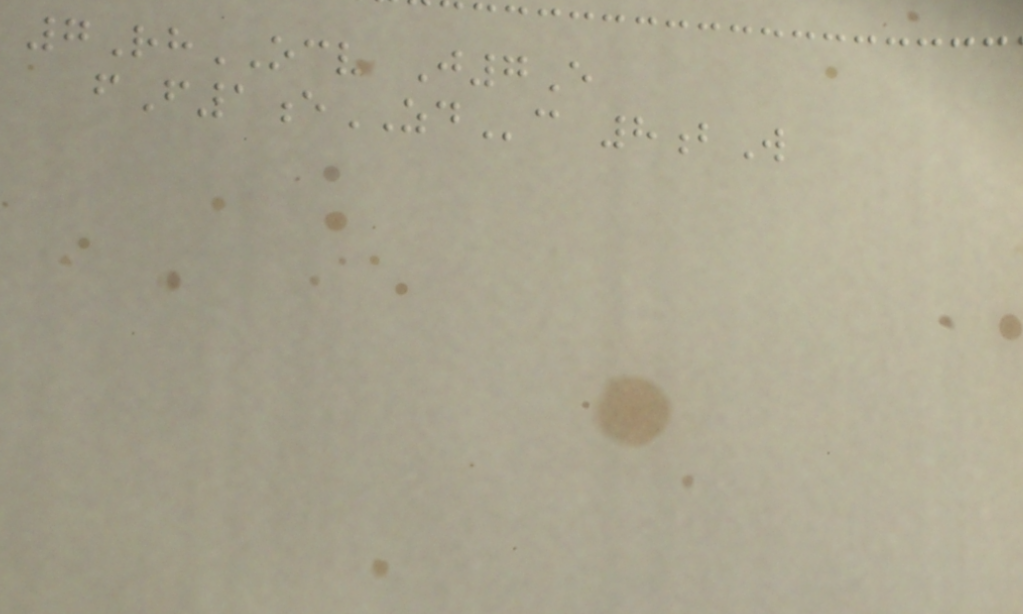7RhOCV J7E
fF1eZDc 8bW
